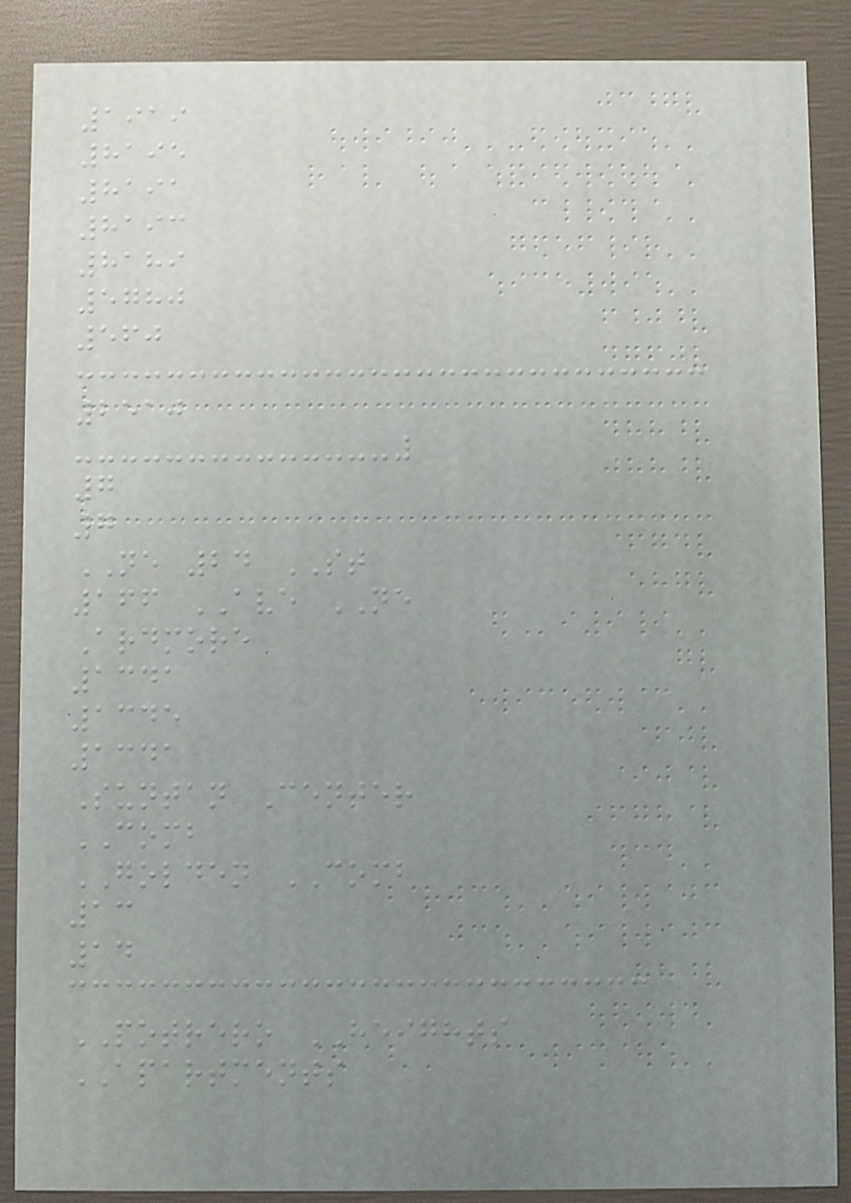1919
8195
8191
8193
8189
5780
560
2510
7
7
NE 24 ST
166 AVE NE
Ardmore
1341
1345
1341
Suntan Center
COMB
GOLDEN COMB
13
14
POTRERO HEIGHTS
APARTMENTS
